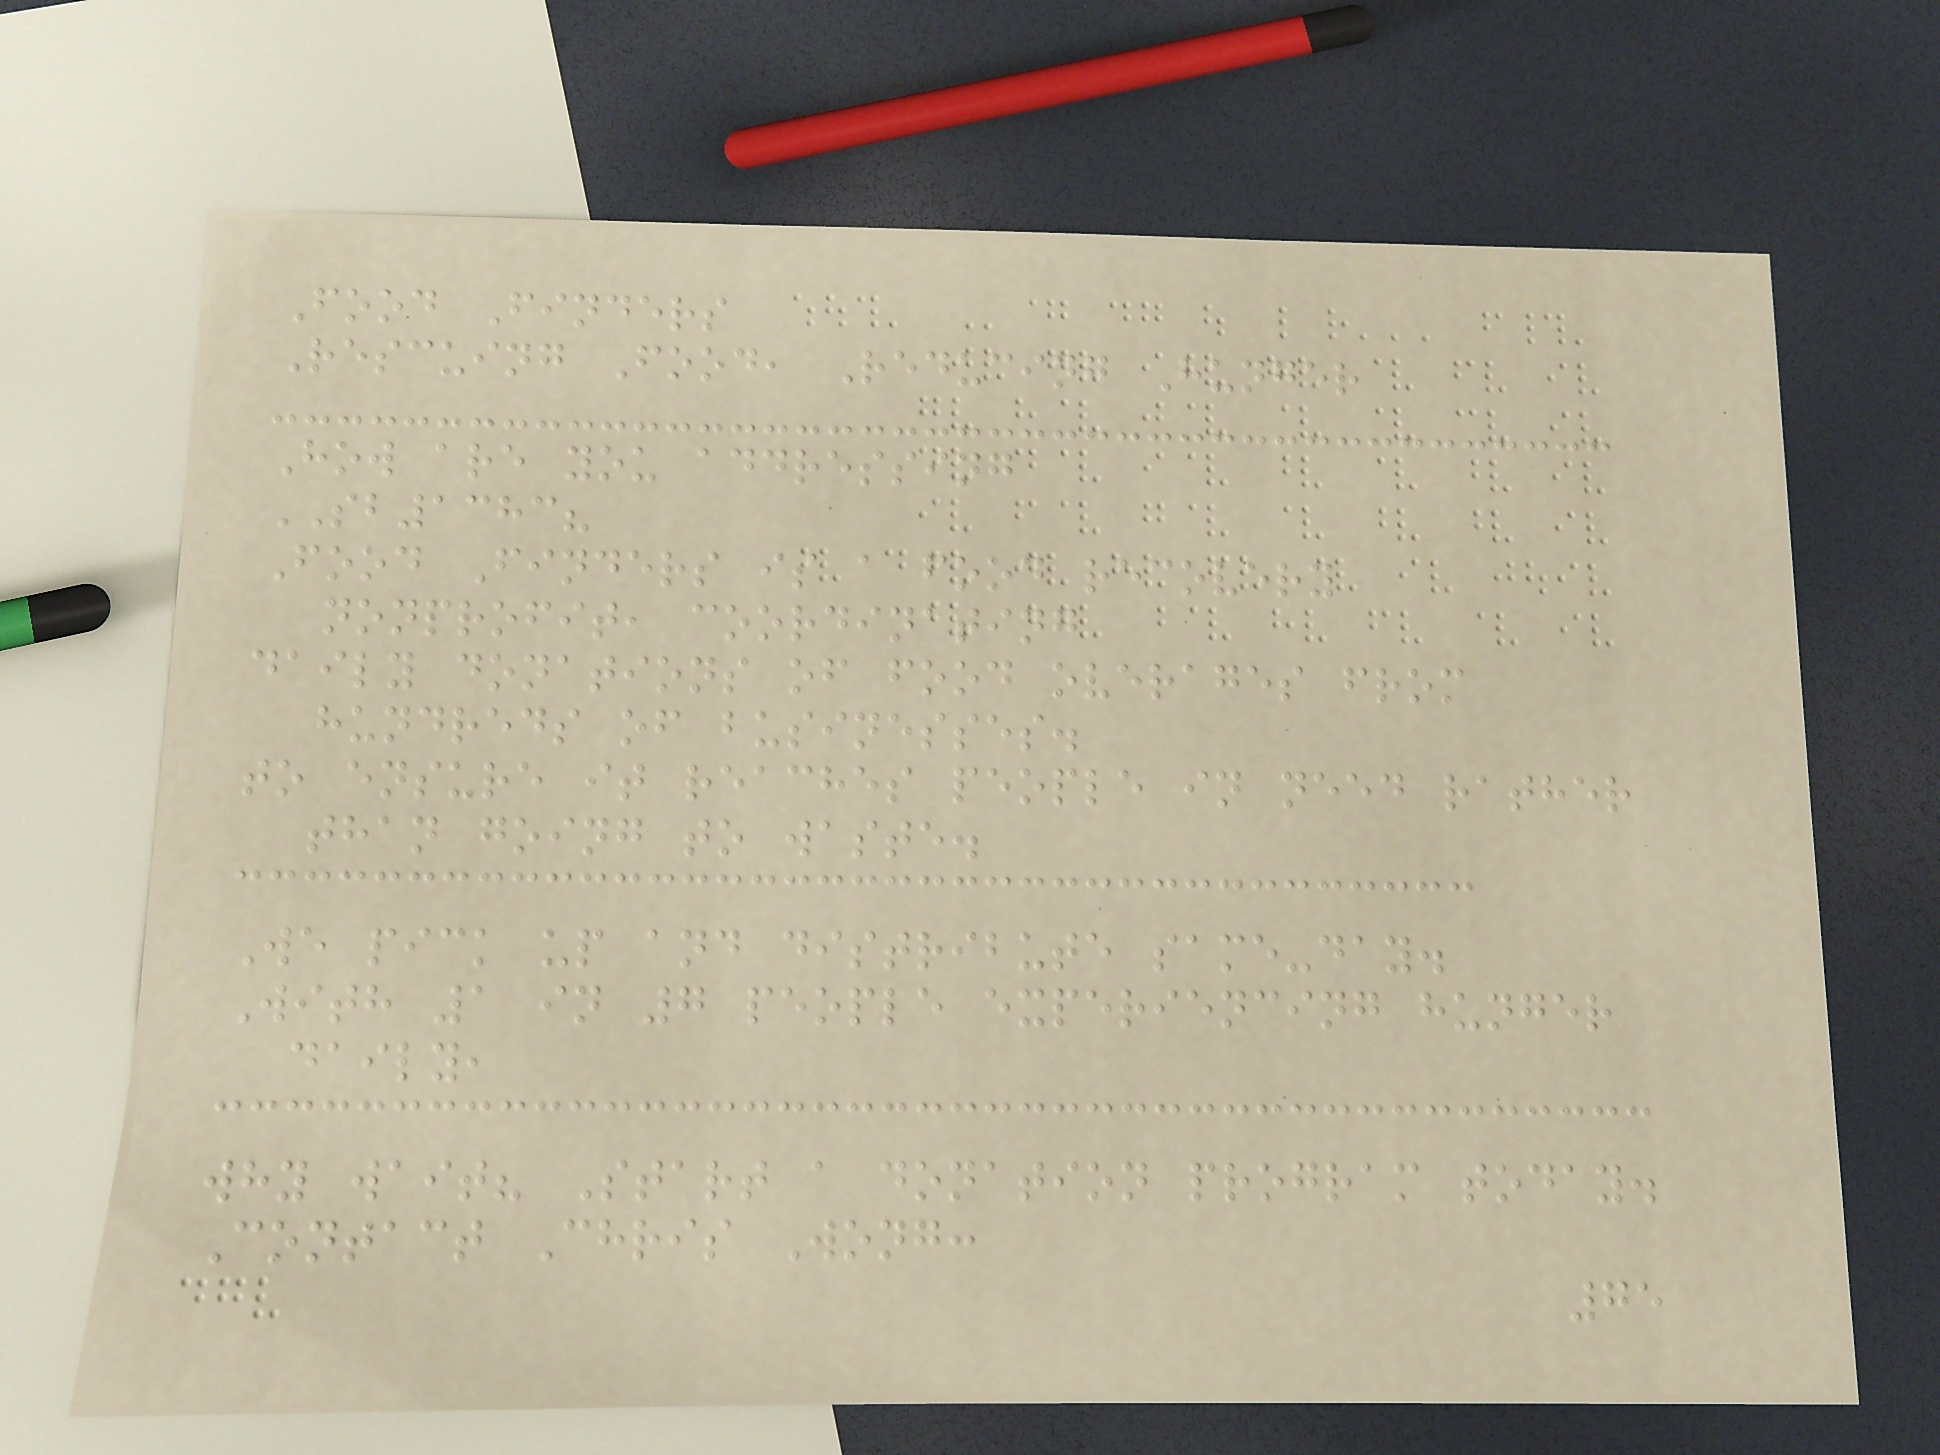Food Finders
Rescuing Food, Reducing Hunger
How are you addressing
SB1383?
Food Finders is a food recovery
nonprofit, coordinating
daily donations of food overages from
hundreds of businesses.
to ensure it reaches people in need rather
than going to waste.
We pick up and distribute same-day.
With 1 in 7 people experiencing hunger
daily,
why wait? Start a donation program today.
Contact Chris Wong:
75
